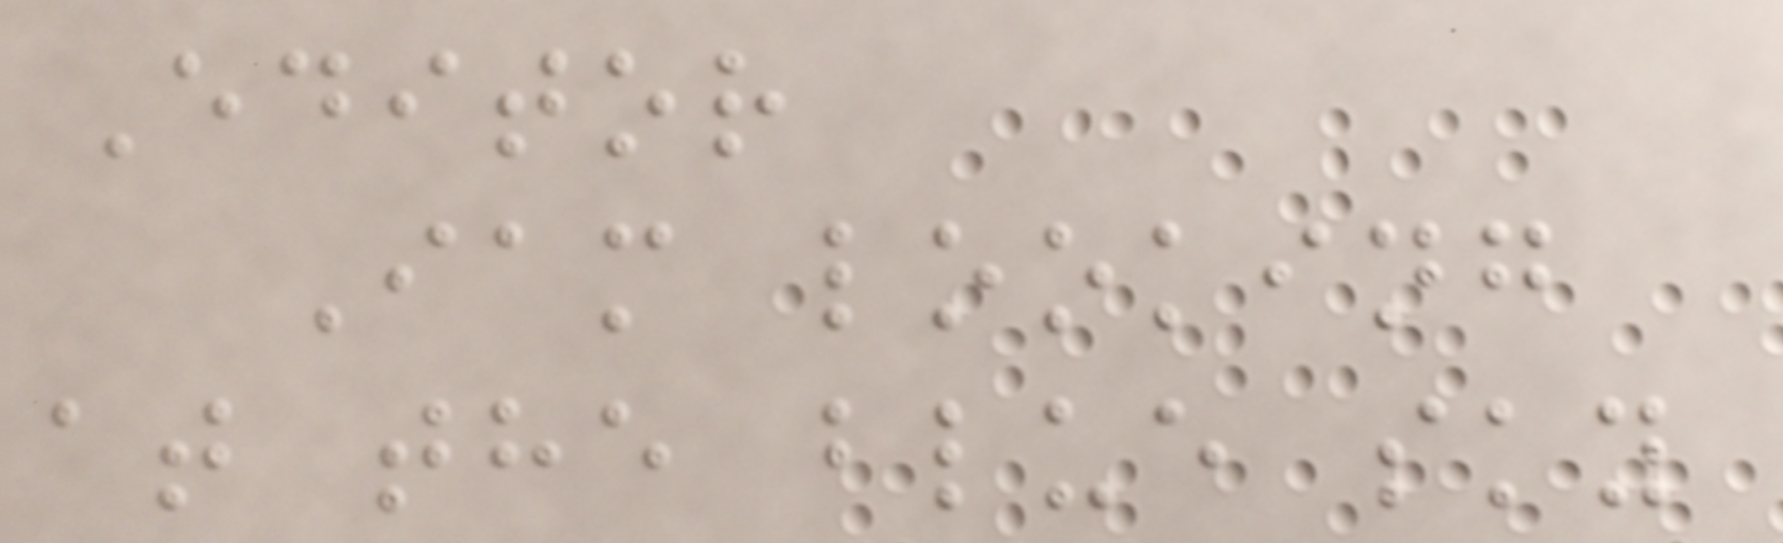Editor
Iam looking
at the blue sky
